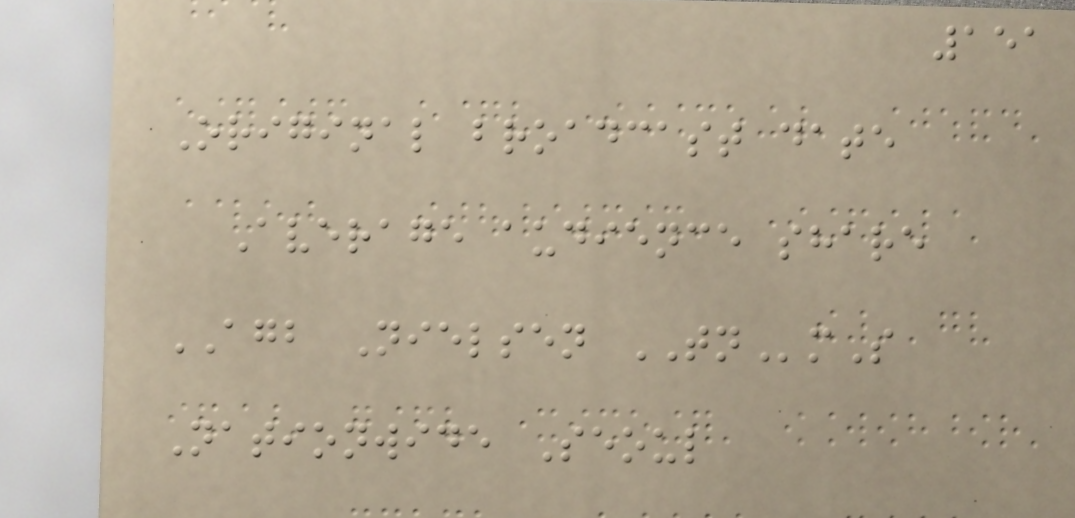151
Original broadcast date
Average audience share
AGB Nielsen TNmS
Nationwide Seoul
